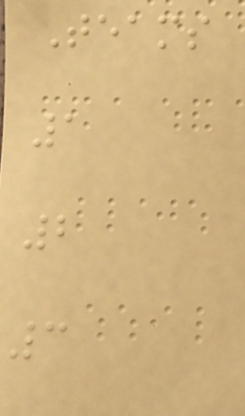Teams
1
2
3
